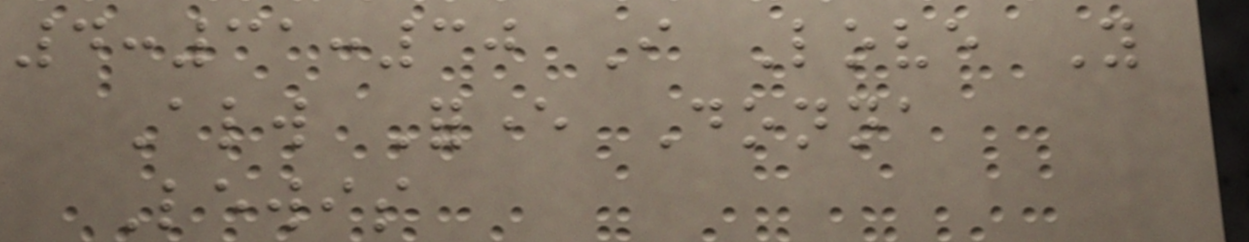4:31:30 I Love You
Always Forever Donna
Lewis
